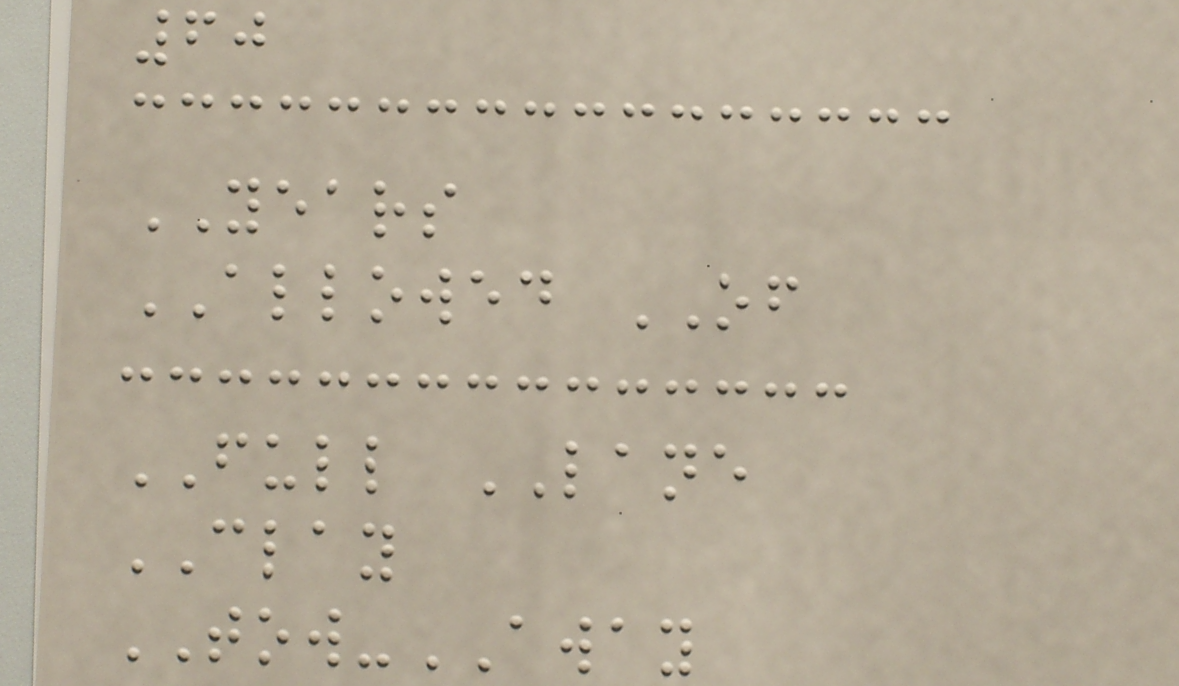60
YEARS
ALLOWED OF
FULL LANE
CLAY
TOW-AWAY
